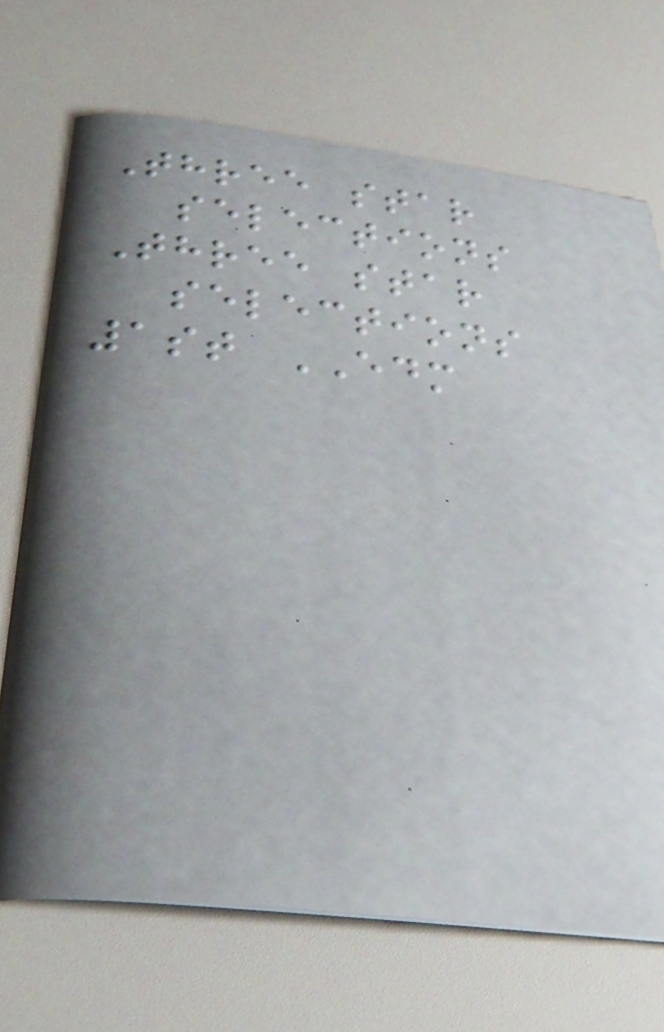Three star
selections
Three star
selections
1st EDM
